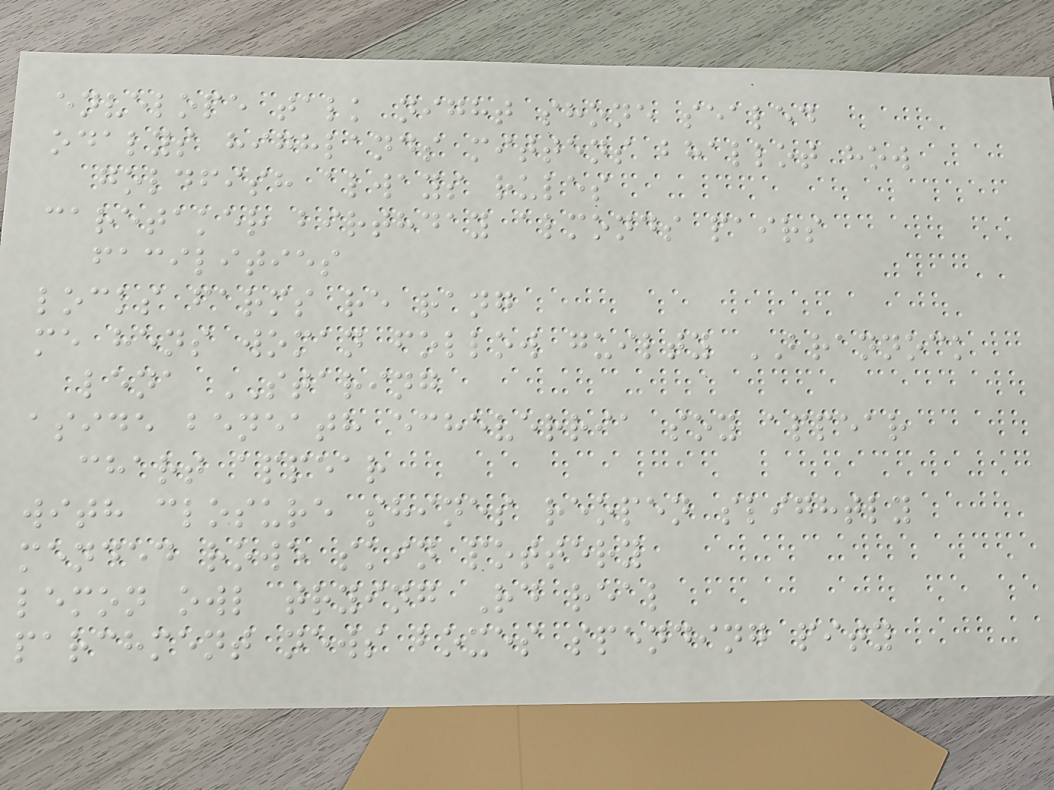envelope talk night shone sealed
odalys highlands mittens bhallot how
goldfish always rules
caretaker birthday almonds pairs
facilities
locks farms re rang
me hens woman follow guilty BRANNOCK
lena STARING
aside beneath echeverria soy appear
chart appear
with closure shines reopen slightly
mended rowe skin pottery
lemon owl trying Rd real
parchment news boxes spending pity
